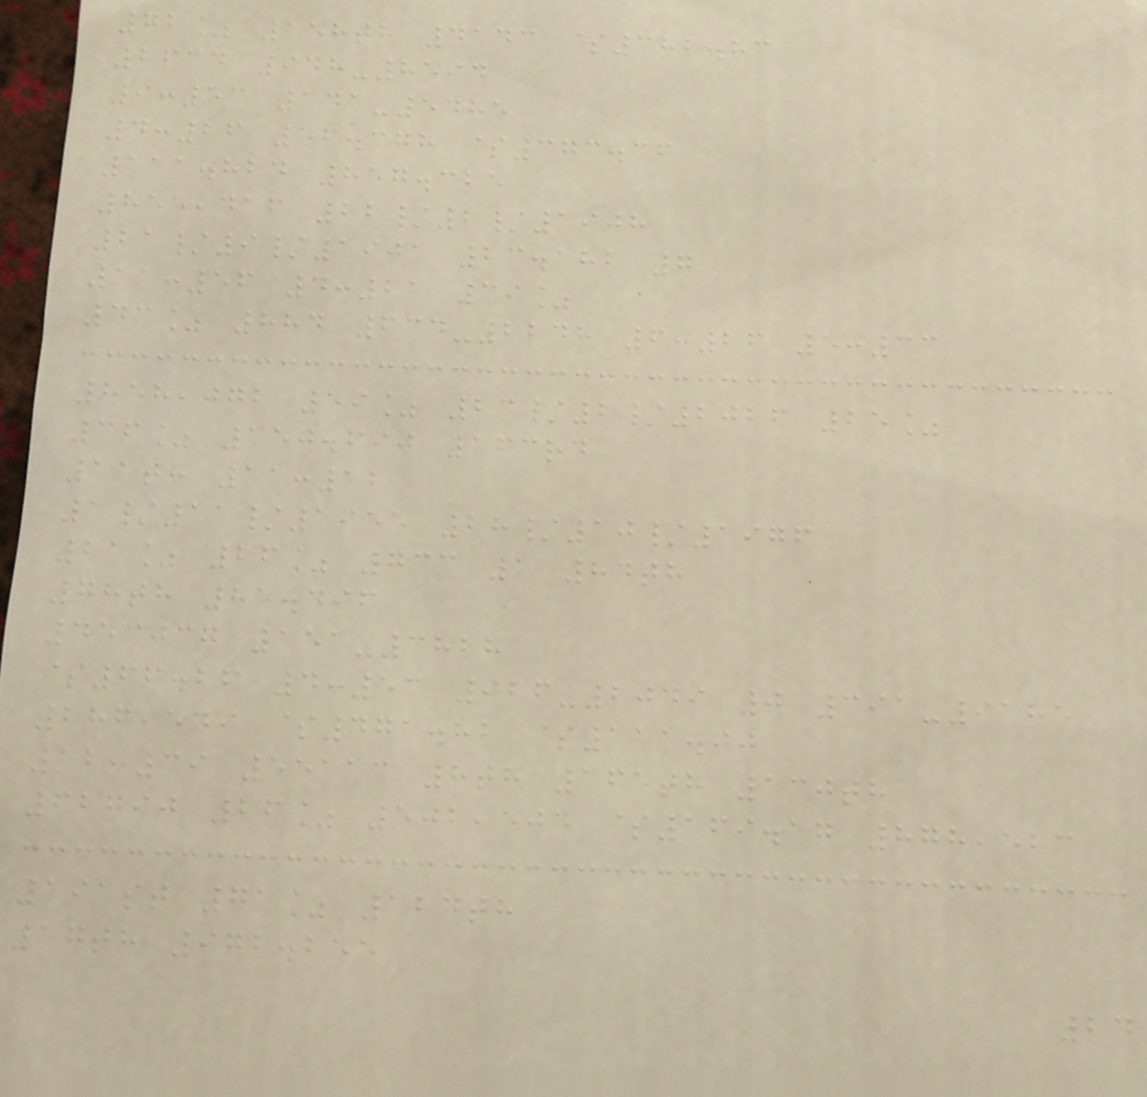72% 158th 4143 $382.83
2634 948-8594
9:53 341-5485
4:26 56.378 $373.36
111.824 857.325
855,416 22/2/1908
21/9/1901 23.182 7
11:56 4:21 39%
43% 884 634-2248 6:26 5:33
858,072 59% 23/2/2026 25%
36% 150.690 163rd
11th 11:12
1/11/1955 28/10/1976
21% 26% 733 1 84th
78th 85.496
453037 151-3828
$66.26 4:53 926-2049 0 391-9185
286,549 $471.82 $111.90
12:39 55113 8th 165th 130th
62790 26% 502,504 $169.17 878,523
191st 71% 124th
17th 972.255
24
